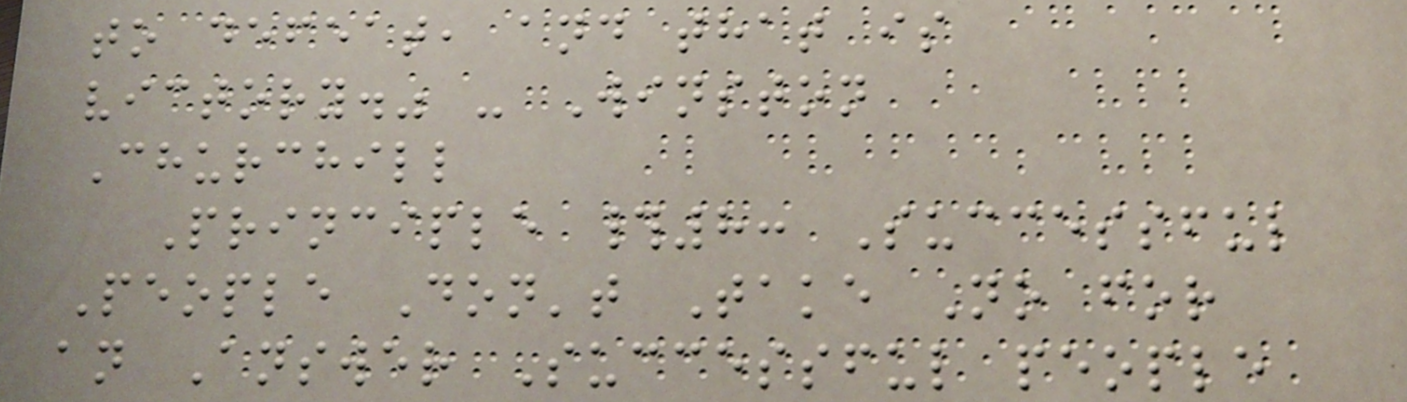to defeat, and that is
victory." - Winston
Churchill
Principle #8: Successful
People Don't Take No for
an Answer Successful people
